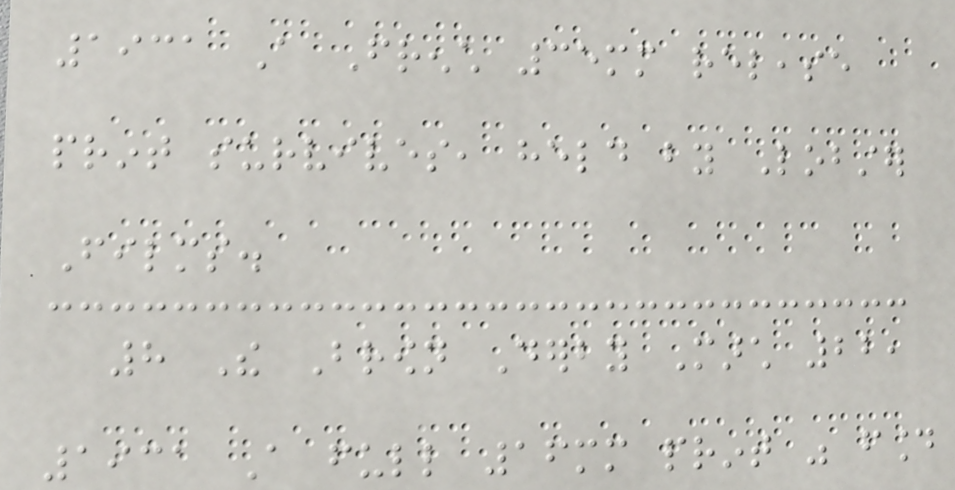1931 A French 35mm release
print survives, held by Lobster
Films.
8 The Brown Derby March 22,
1931 A full 16mm print was found
